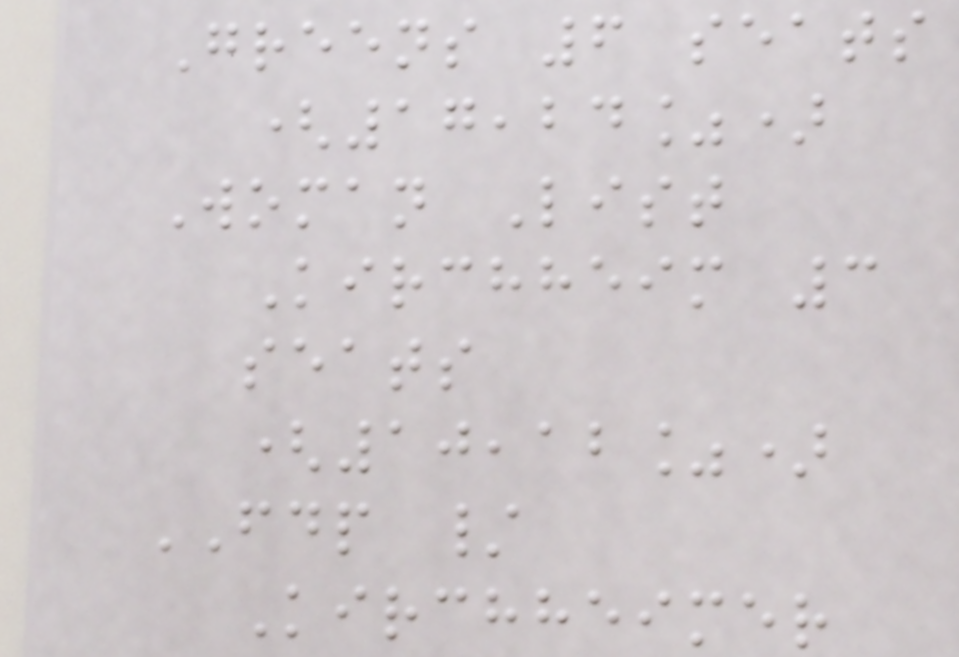Greens 6 seats
(17,24%)
Woman List
Kirchheim 3
seats
(10,12%)
FDP /
Kirchheimer
